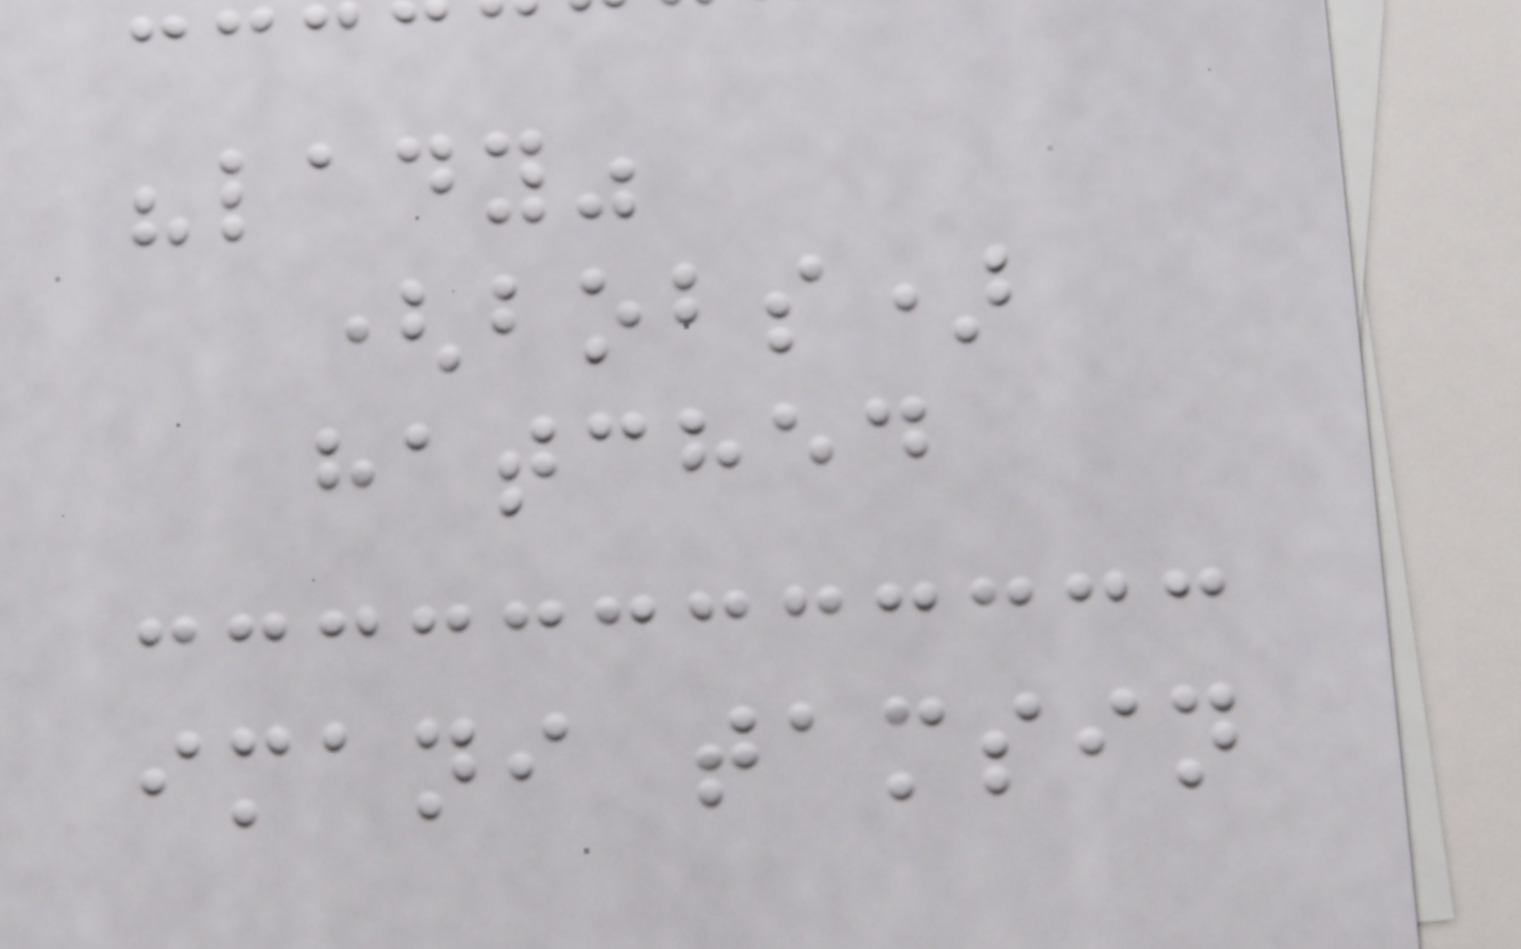"lady"
(bobs)
hatched
imani tamsin
